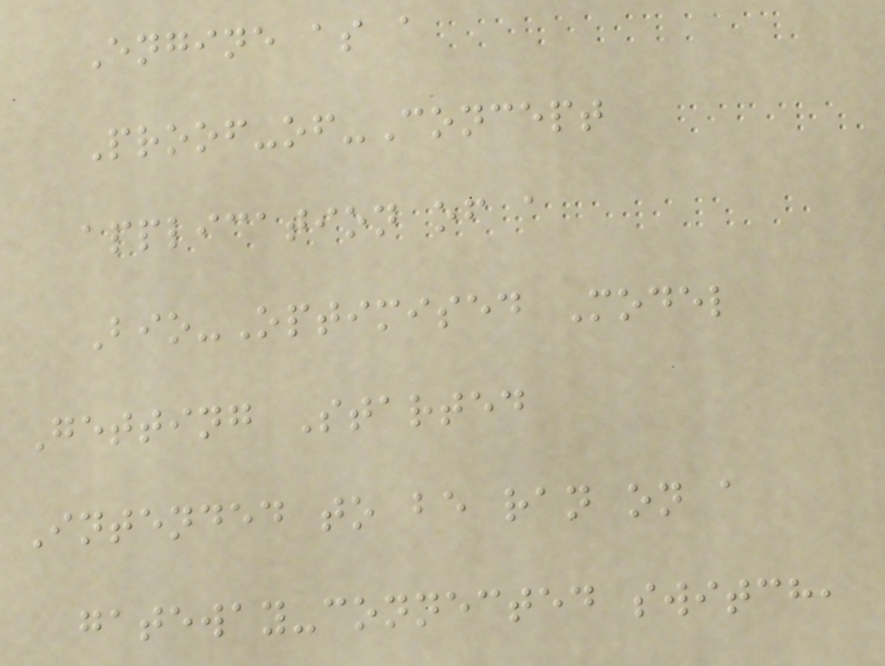Engine as a
Proof-of-Concept
application of a
Bio-Optimised Model
Getting Started
Intended to be ran on a
gateway-connected switch,
